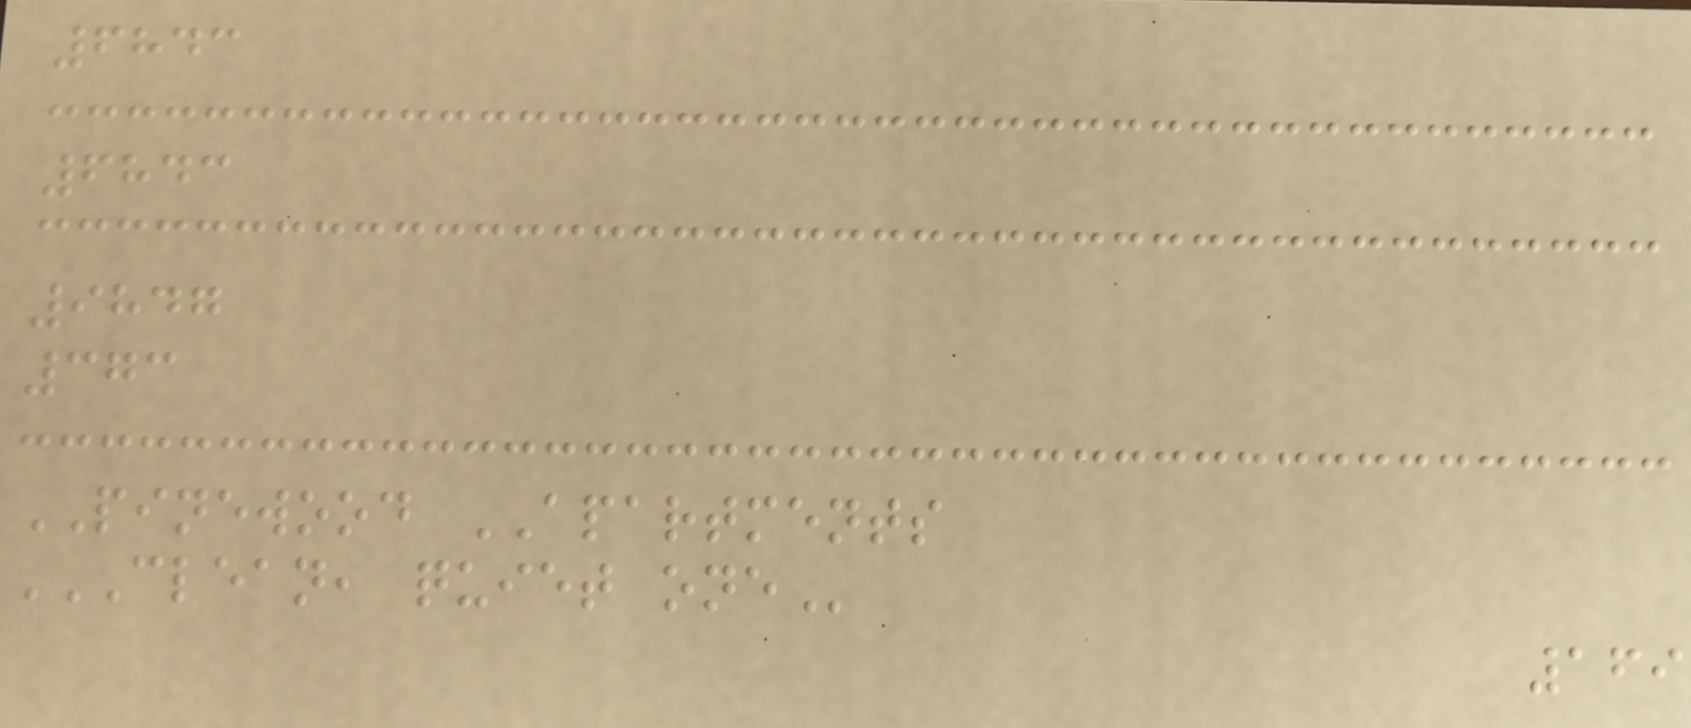6843
6843
9847
373
PINEWOOD APARTMENTS
CLEAN, QUIET ONE
169
